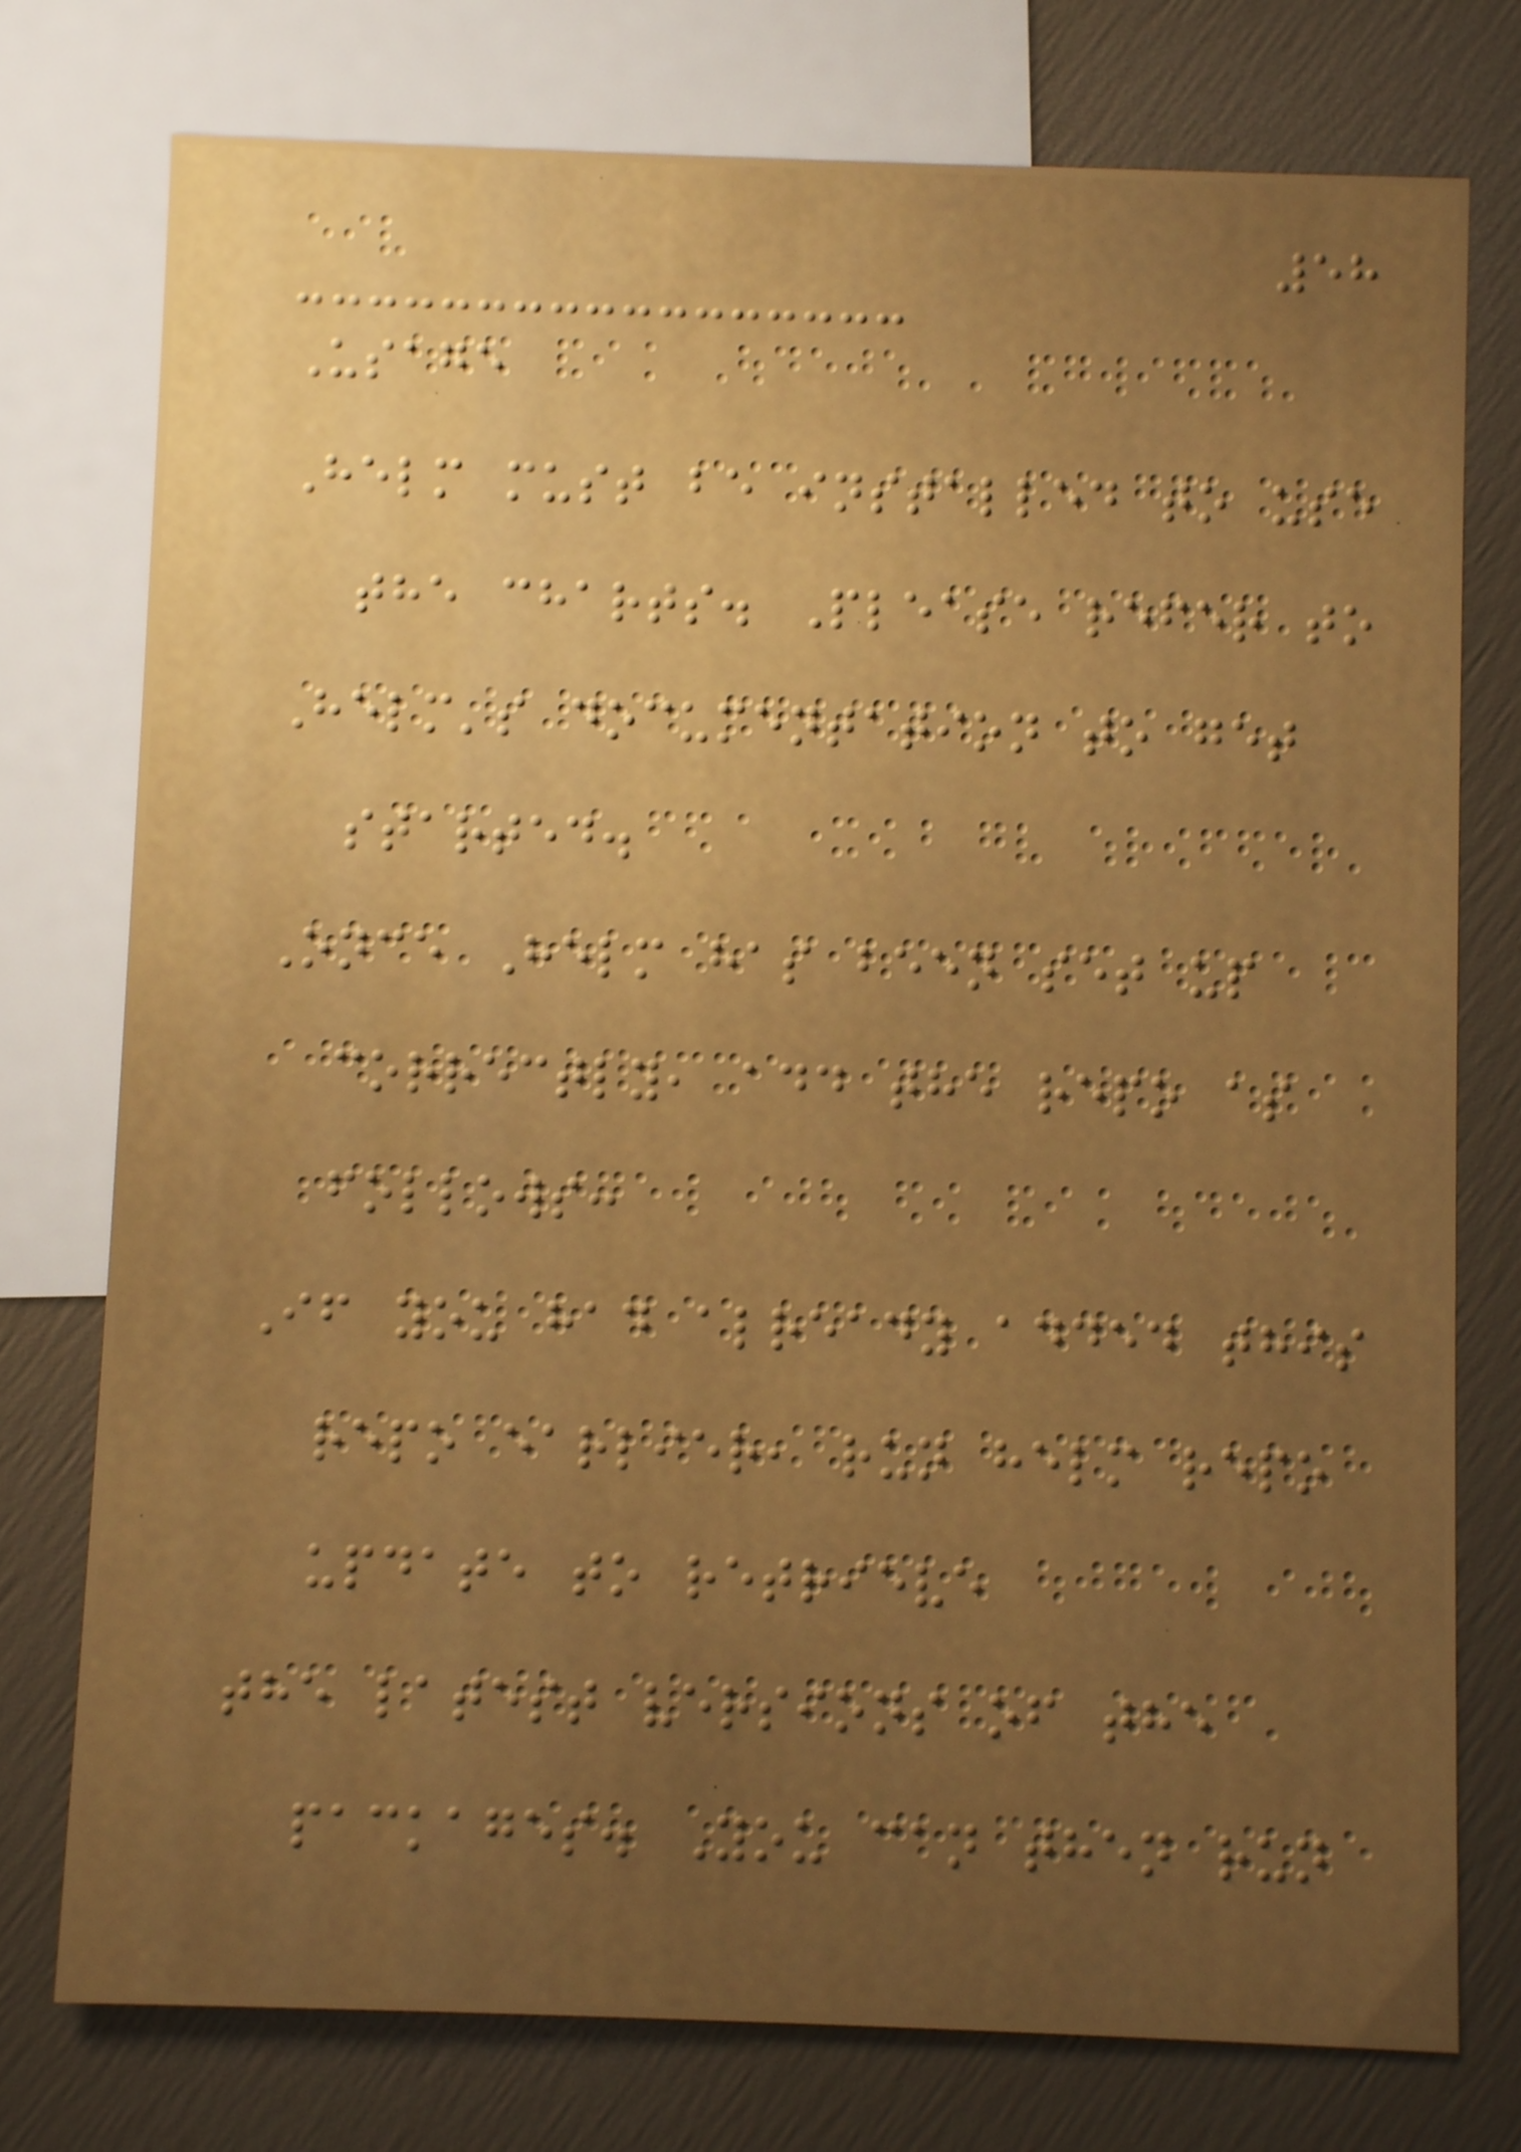58
Usage
Helm must be installed to use
the charts. Please refer to
Helm's documentation to get
started.
Once Helm has been set up
correctly, add the repo as
follows:
If you had already added this
repo earlier, run helm repo
update to retrieve
the latest versions of the
packages. You can then run
